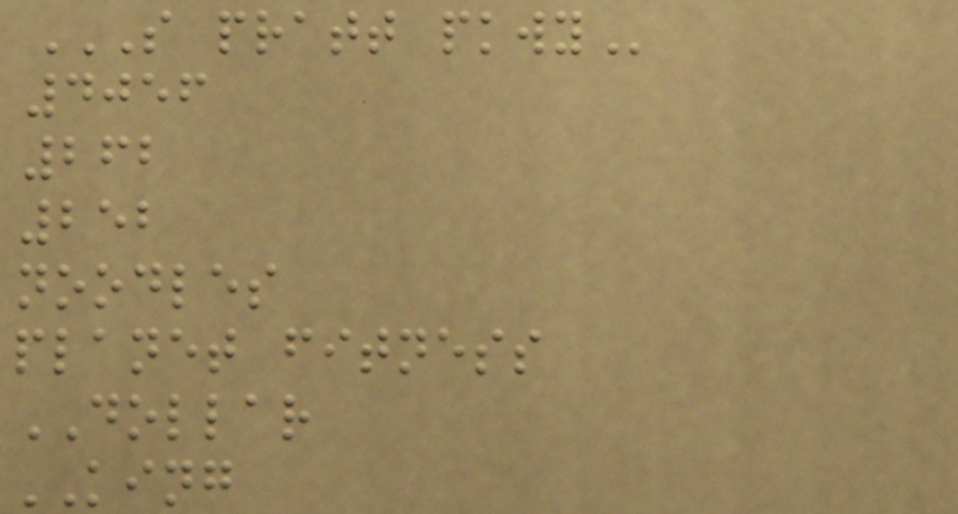S PRATT PKWY
4056
262
252
noodles
planet fitness
DOLLAR
KING
